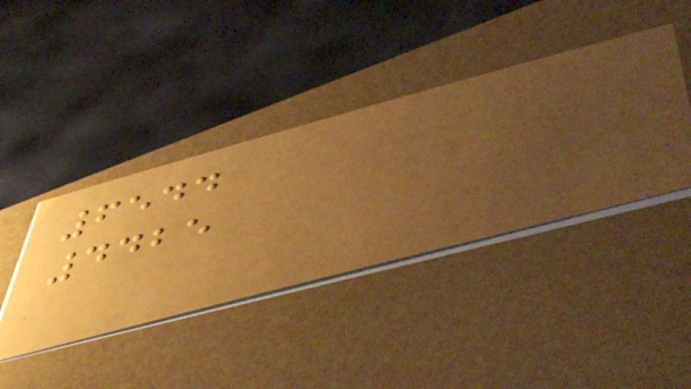6544
4425
